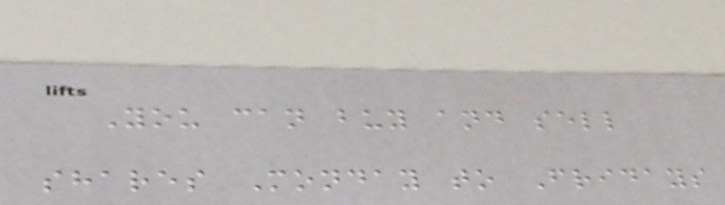You can buy and sell
shares Monday to Fridays
